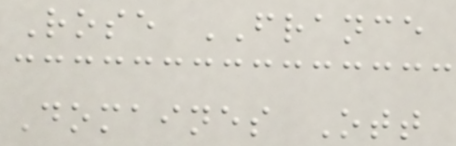Rose FRANCE
Domaines Ott
